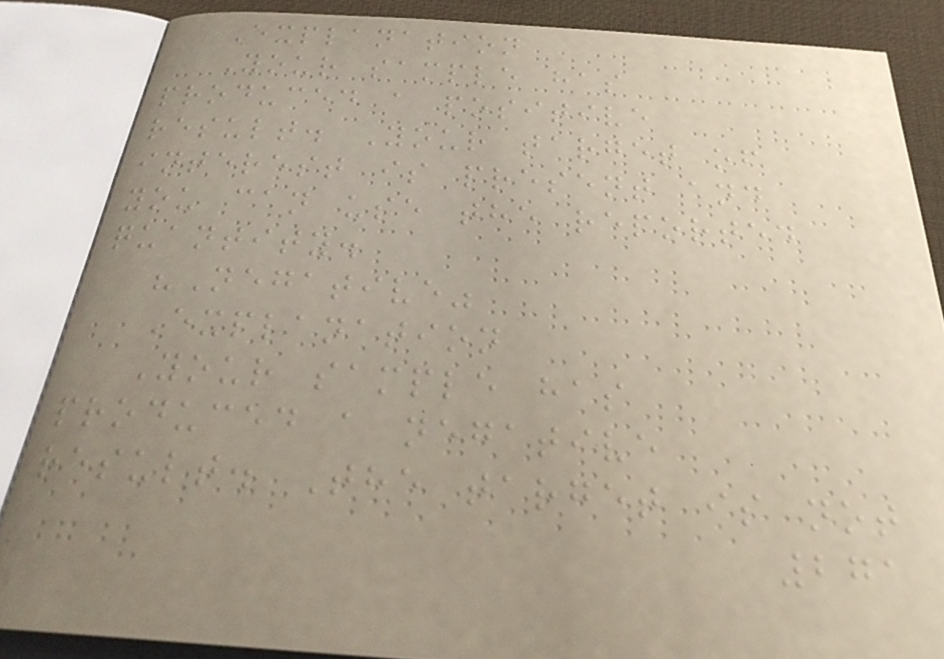Explanation
Your sample has
produced a positive
result. Your target of
interest is present and
you can use the reported
quantity.
"Negative"
Explanation
Your sample has
produced a negative
result. The target is not
271
